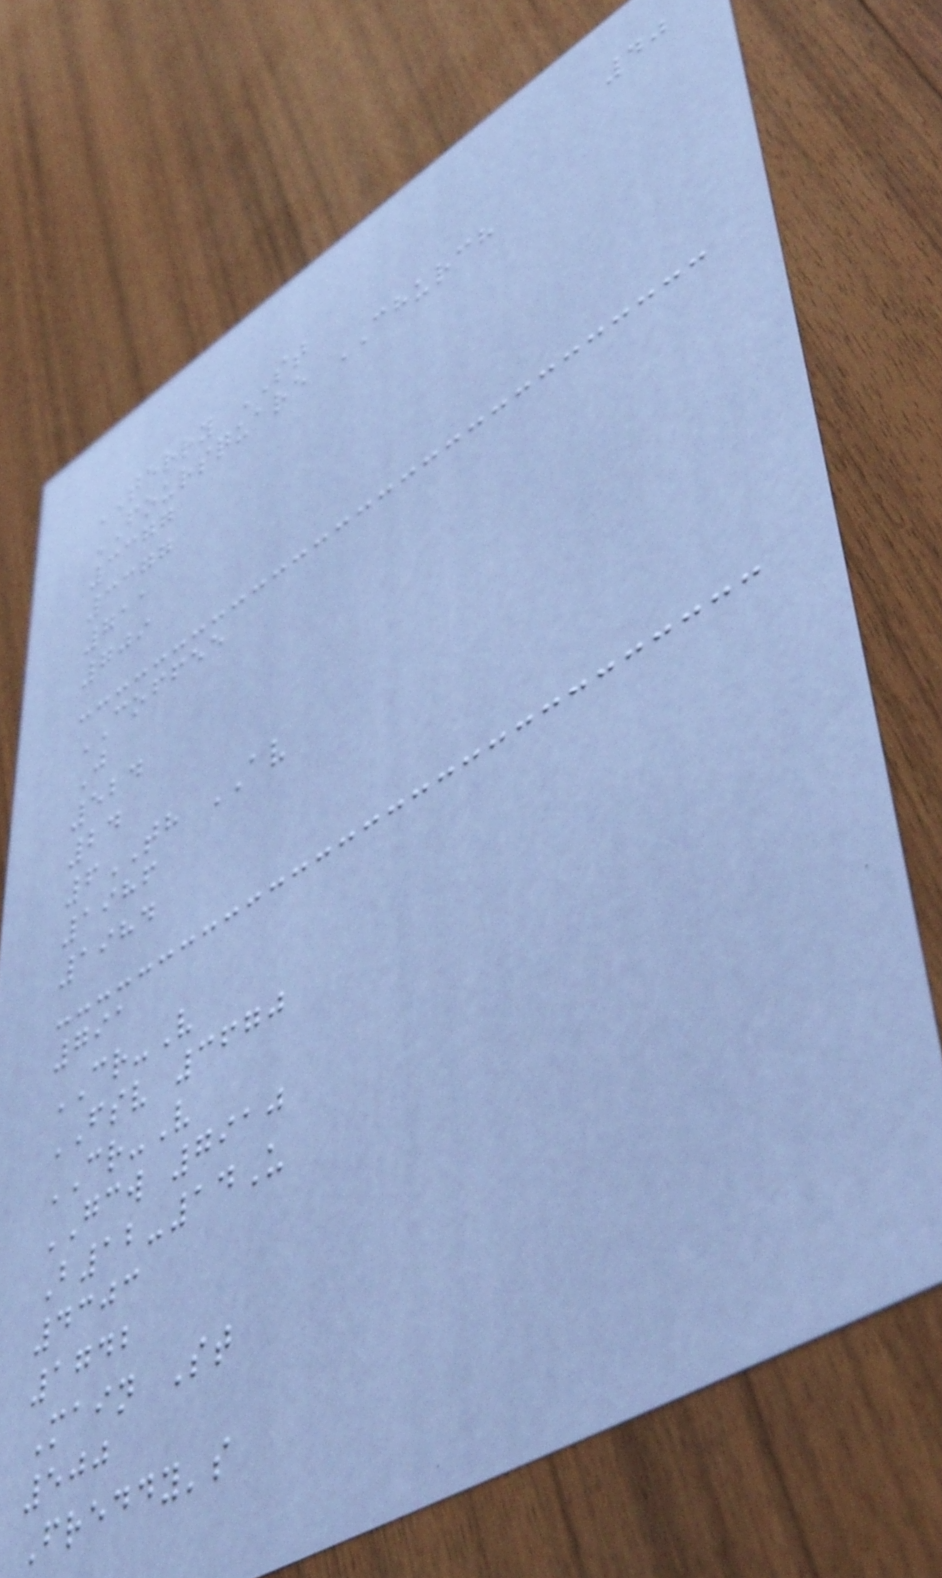40
TERRY ST
FOURSQUARE CHURCH
3377
3377
711
709
COFFEE
J
524
24
6TH AV
1986
1984
791
CR-V
FSV 3670
CR-V
GCW 7910
B12-14U
4303
1742
Main St
500
Freddy's
